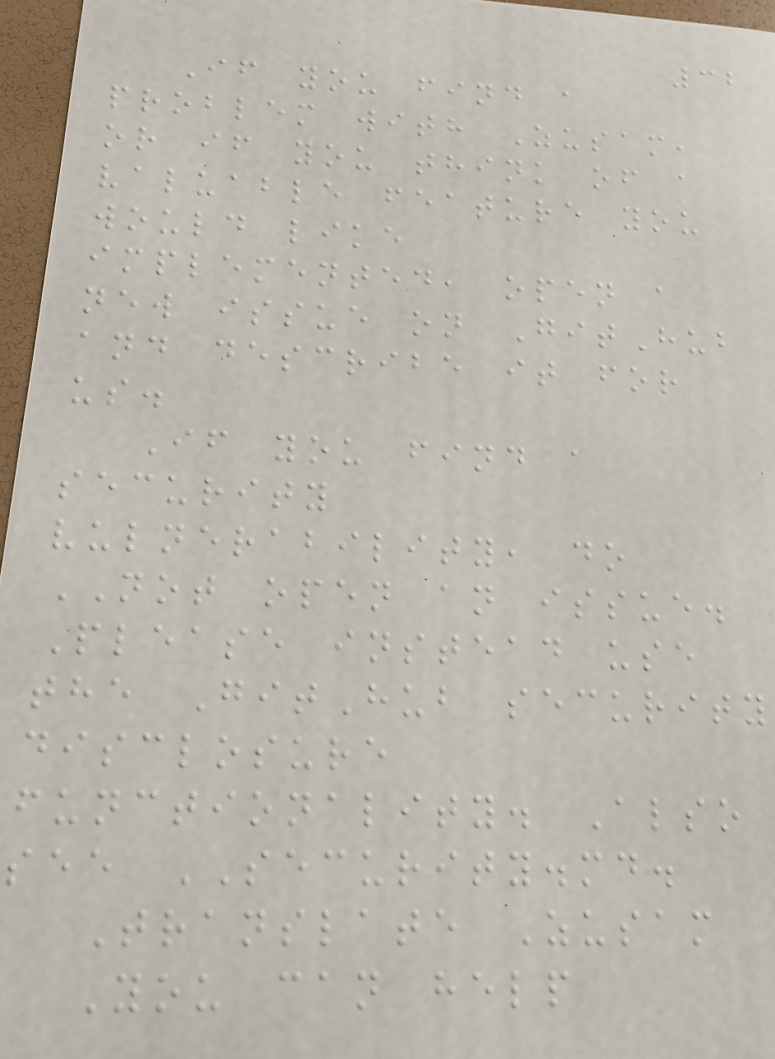32
If you find a
problem with Zusam,
or if you think of a
valuable feature you
would like
implemented, open a
new issue on GitHub
and describe it for
us.
If you find a
security
vulnerability, do
NOT open an issue.
Please instead use
the GitHub security
disclosure
functionality. Also
see SECURITY.md.
Translate Zusam
You can help
